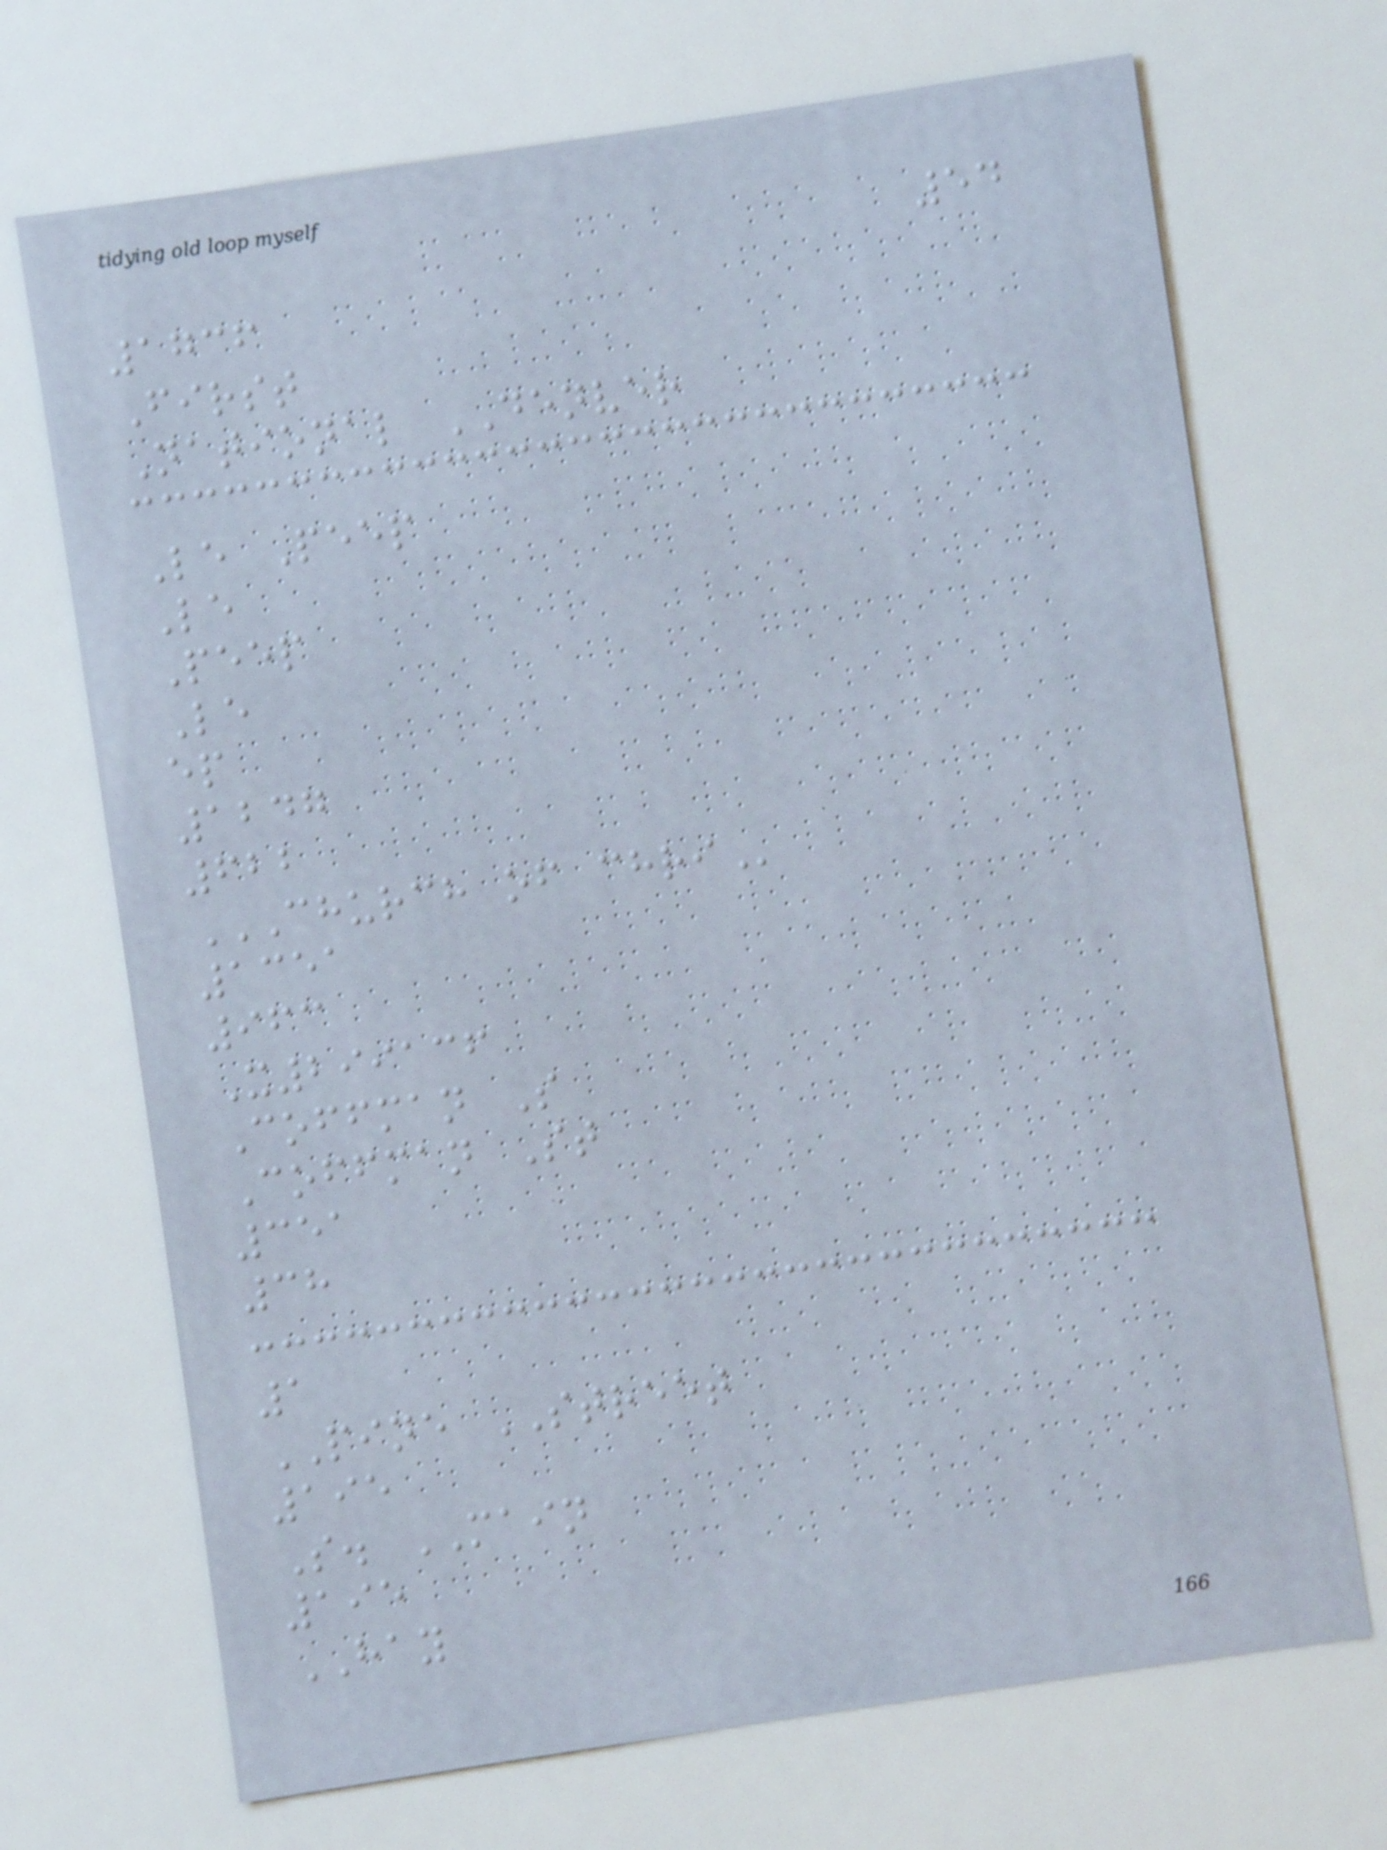54
1736
First
National DENVER
Le Peep
Le
Peep
Le
ep
1247
622
CHURCH OF CHRI
1351
963
X299136
Coffman S
Coffman St
351
38
1
PINE STREET
195
S. MAIN
195
HAY
